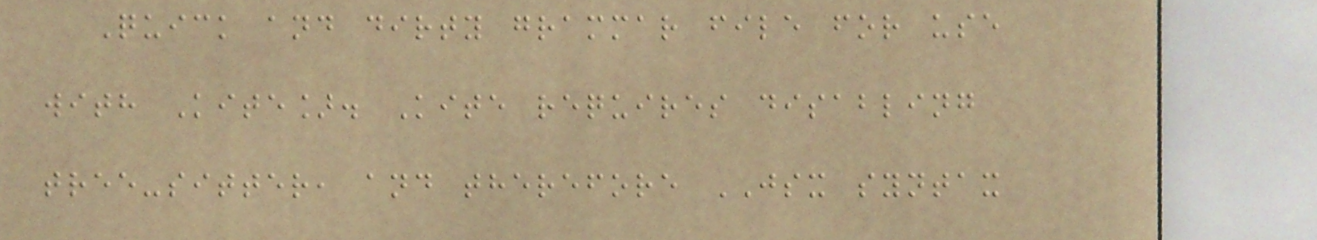Quick and dirty grammar file for use
with Kite]. Kite requires disabling
tree-sitter, and therefore JSX syntax
